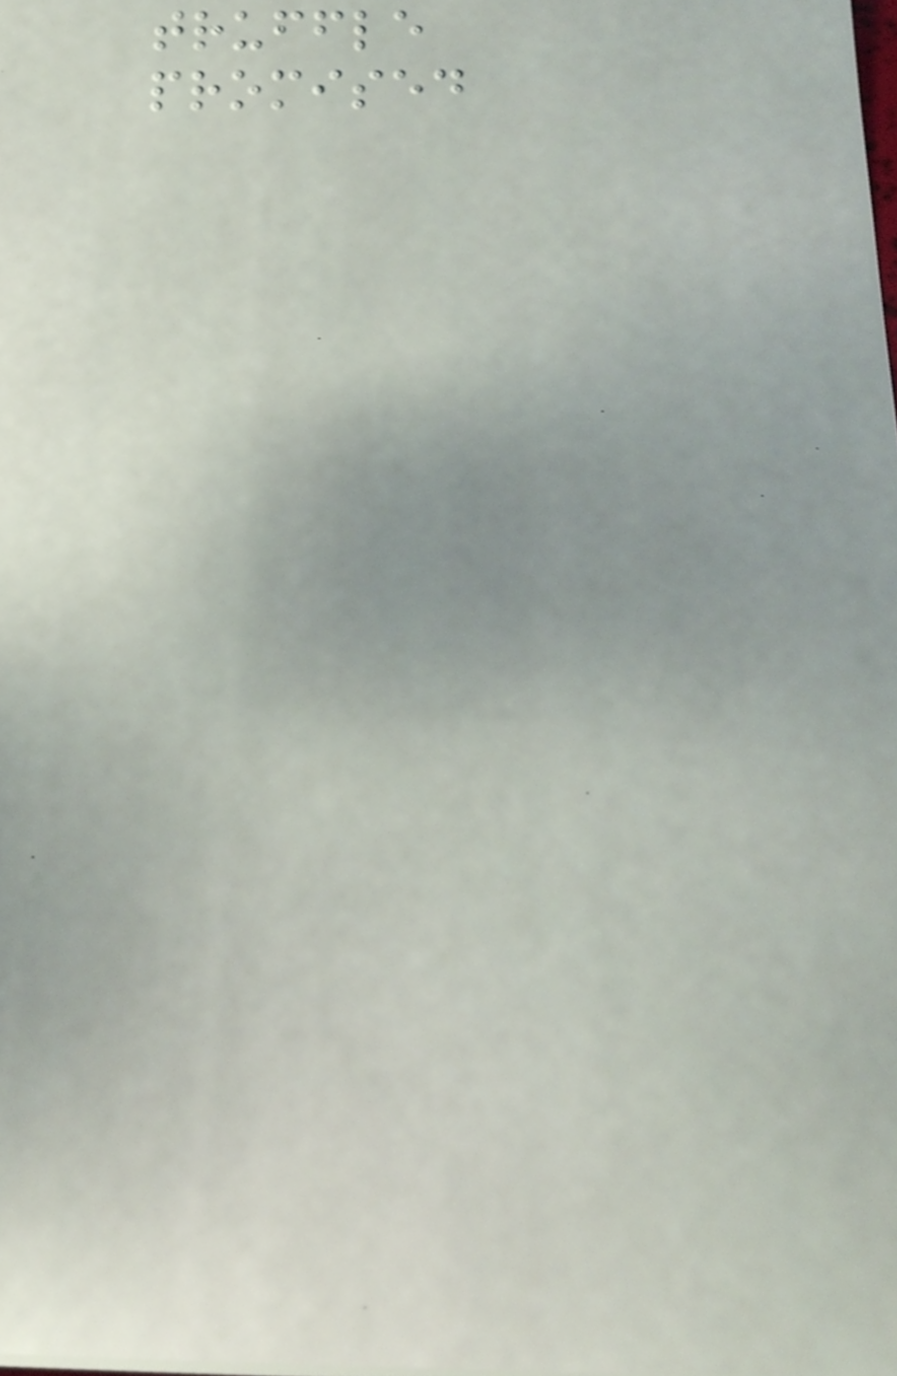truffle
promised
